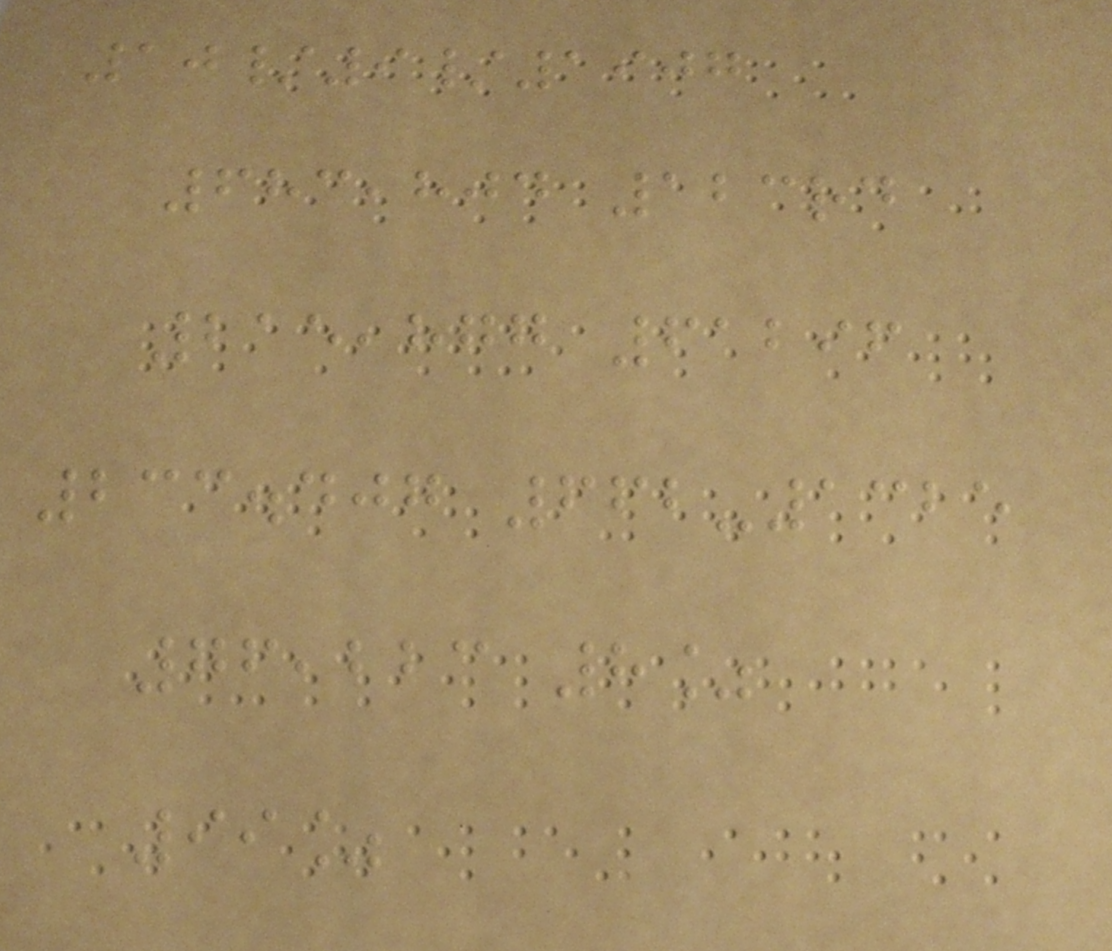10/9/1907
683,804 123rd
215,877 61296
233.407 662-1325
76,223 8%
99%
